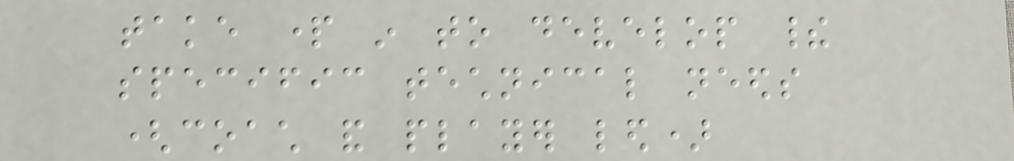take part in to develop their
specific technical needs
(coach and player led)
